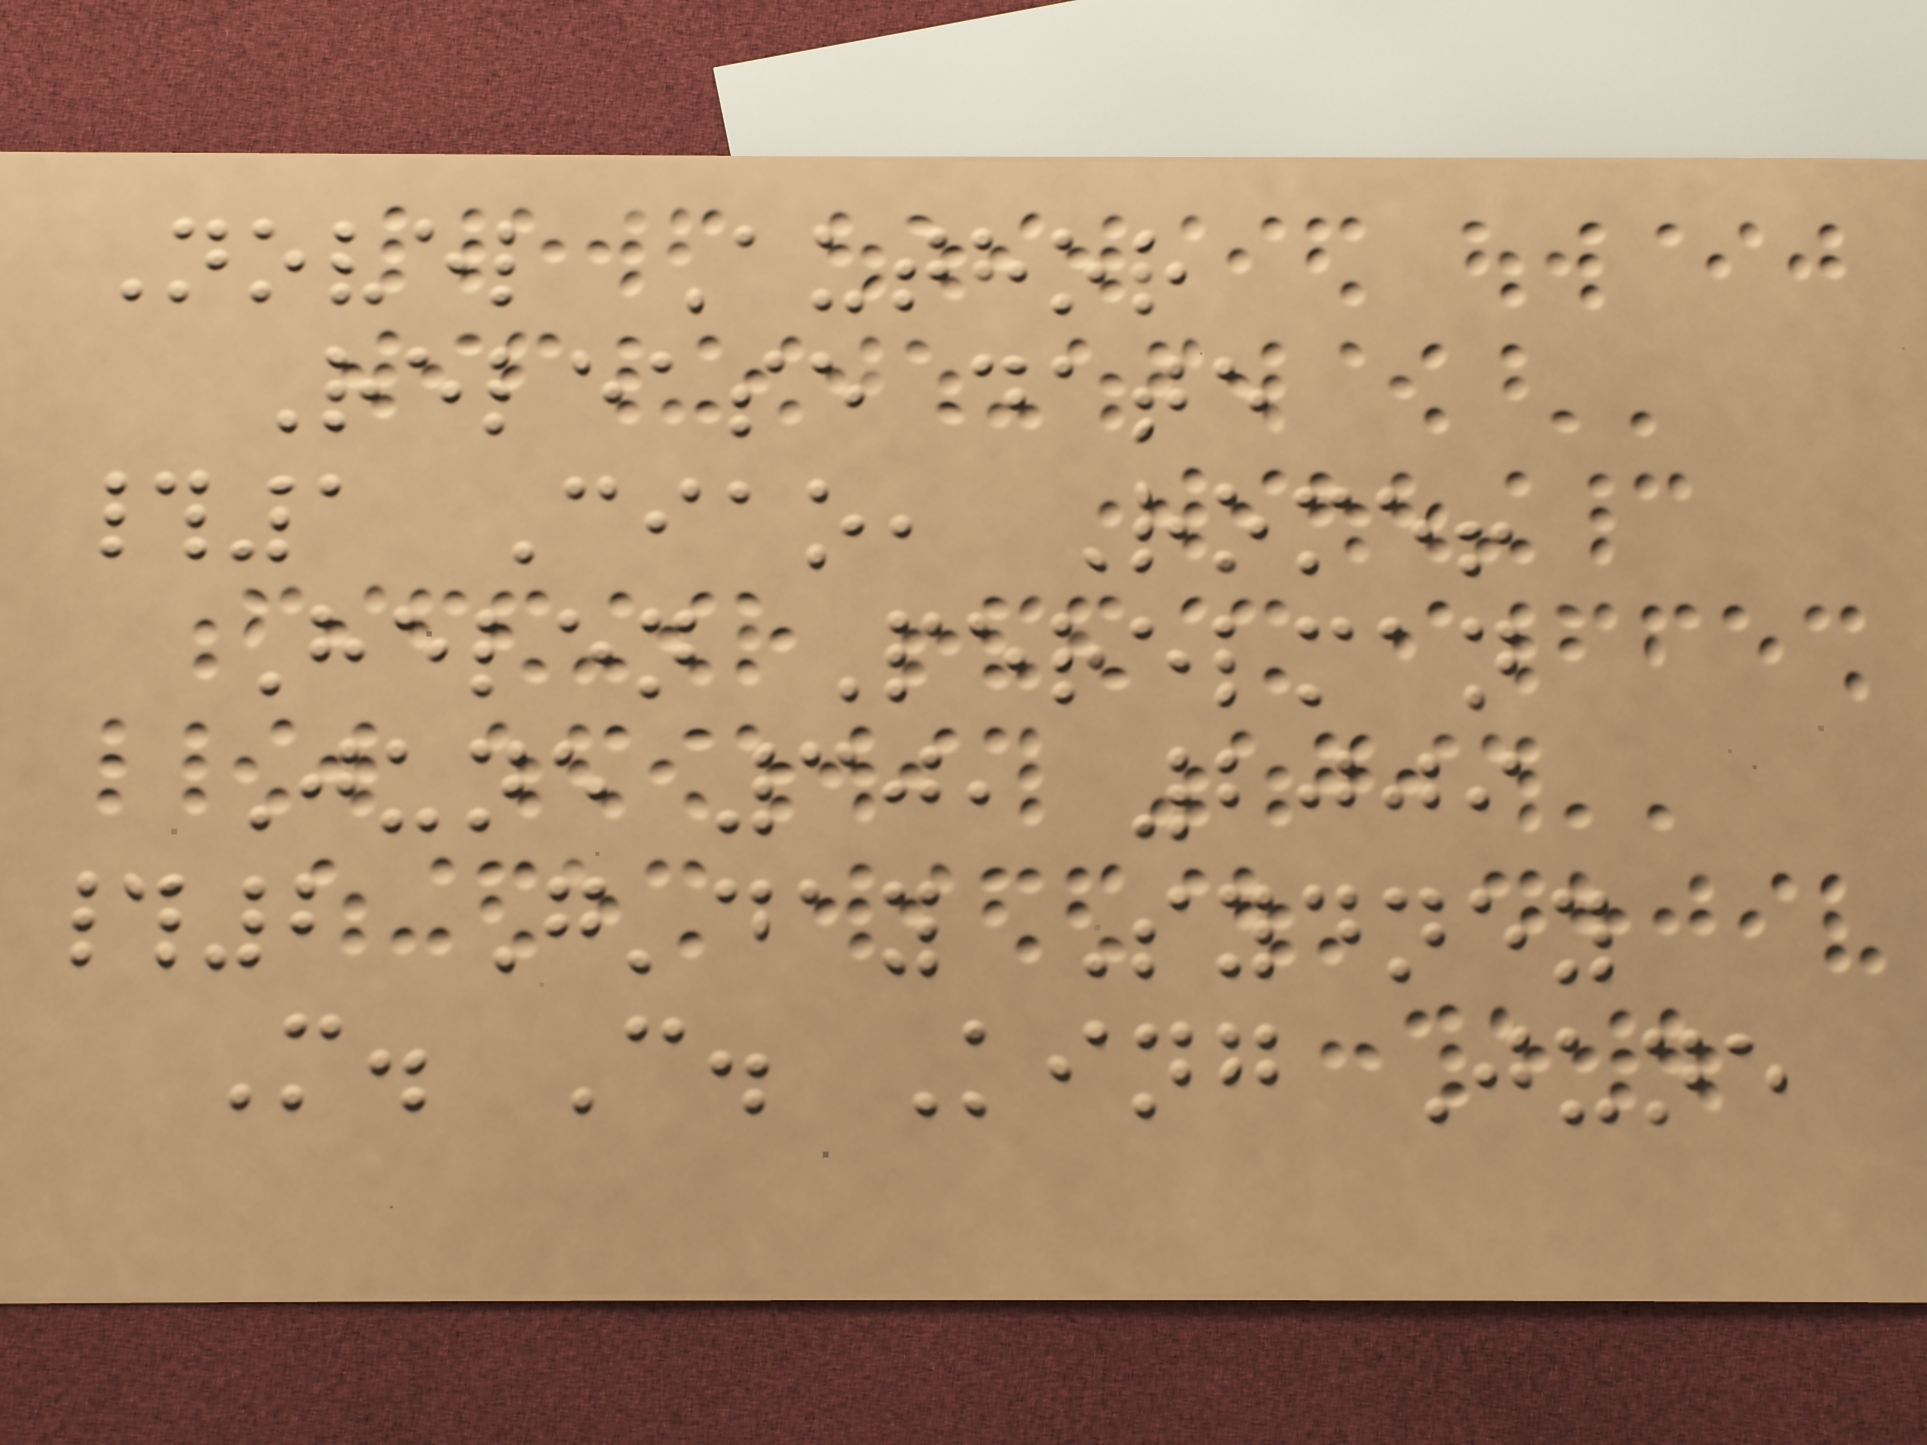Novel Author
Release date
#1 Ciao, Rome!
Helen Perelman
June 30, 2009
#2 G'day Sydney
M. C. King June
